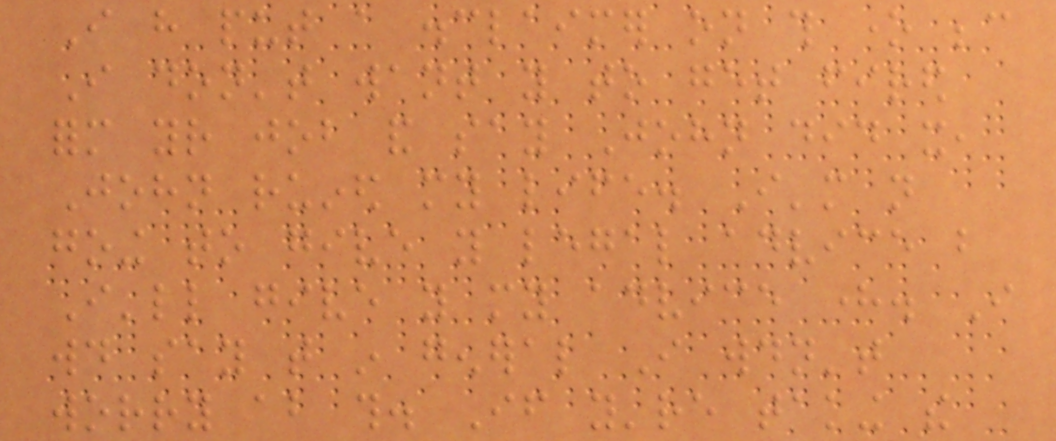I have put a disclaimer on this one because
I don't want you to get fired
form your job and say John did it,
John ruined my life. I'm not
going to give you legal advice but
I'll give you my advice here. I
would say that in general I wouldn't
worry about this. If you're taking the
